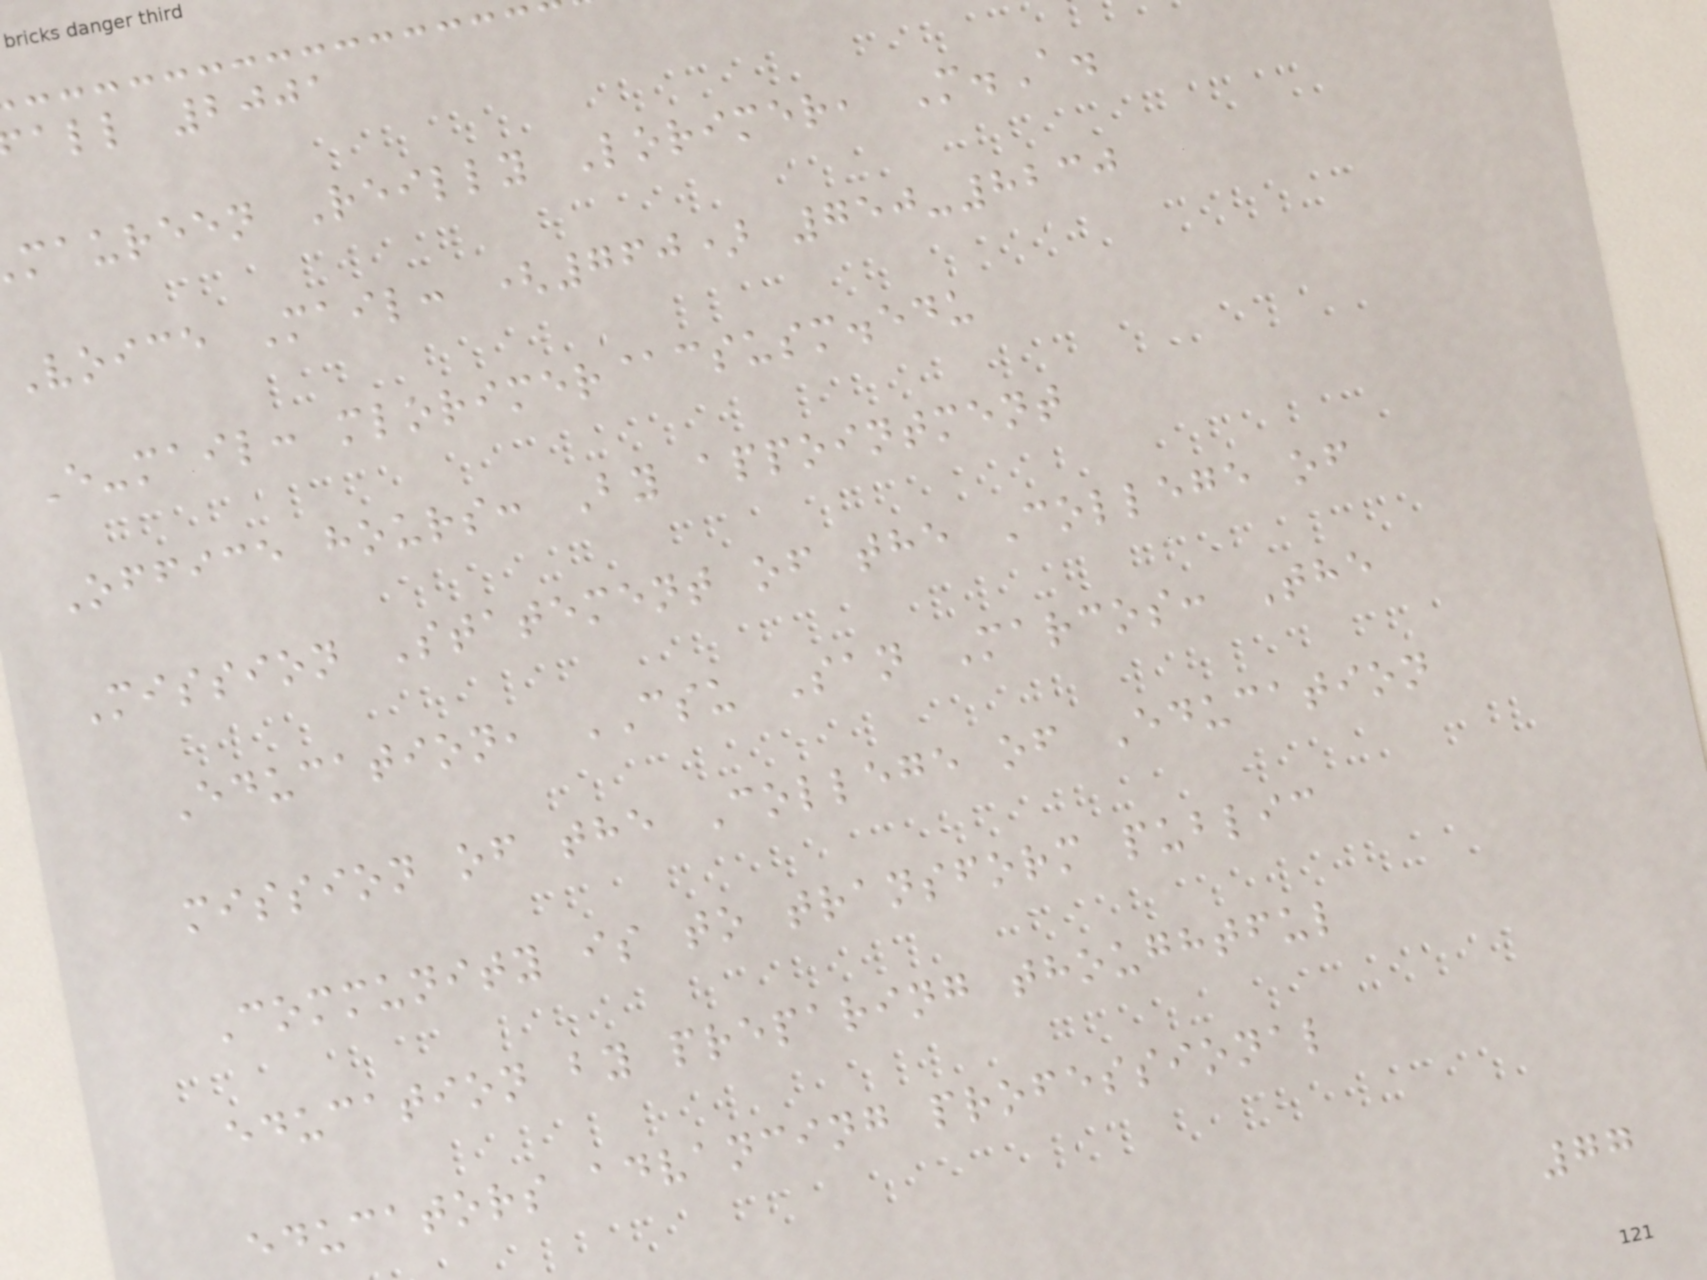all 2001
maureen Reilly Lorimer, M.A.
Voice Mail: (760) 750-8230
E-mail: mlorimer@csusm.edu
Office hours: By appointment
Mission Statement of the College of
Education, CSU San Marcos: The
mission of the College of Education
Community is to transform public
education by preparing thoughtful
educators advancing professional
77
